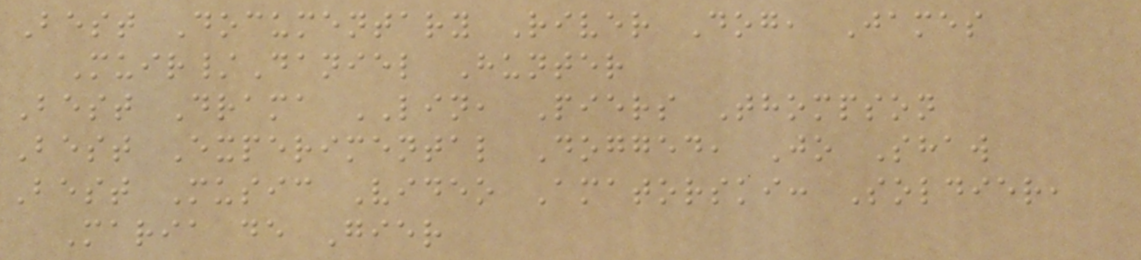Best Documentary River Dog, James
Muir/Daniel Hunter
Best Drama LIN, Piers Thompson
Best Experimental Dogged, Jo Shaw
Best Music Video Amatorski: Soldier,
Maria de Gier
